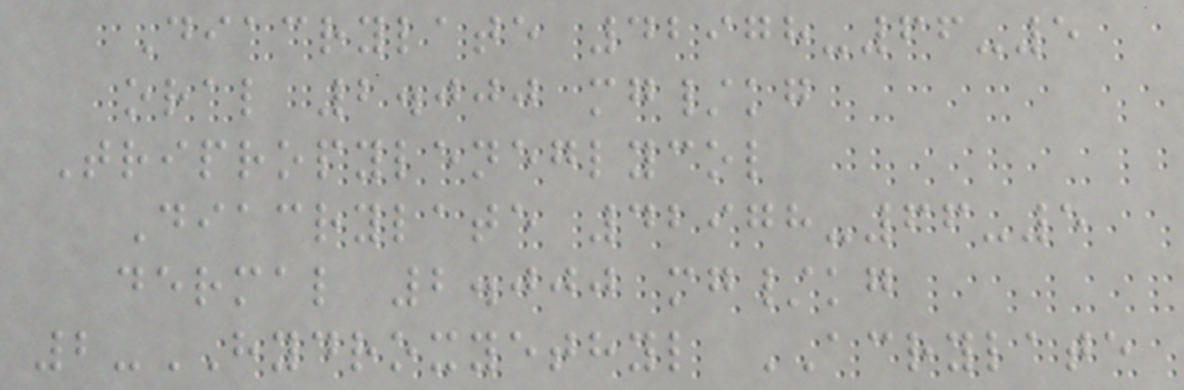Diacrylate 42978-66-5
oral 2.000 mg/kg
Tripropyleneglycol
Diacrylate 42978-66-5
dermal 2.000 mg/kg
2-HYDROXYETHYL ACRYLATE
